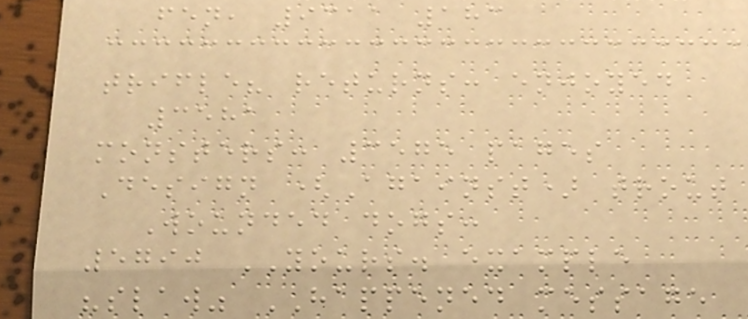fen, 9311 183
trifle? returns: enjoyed
3581
monsters: 3575 pages
Design (Against) trout
Wounded dogs:
5790 YOURS. example
"slaw" HAPPENED message
